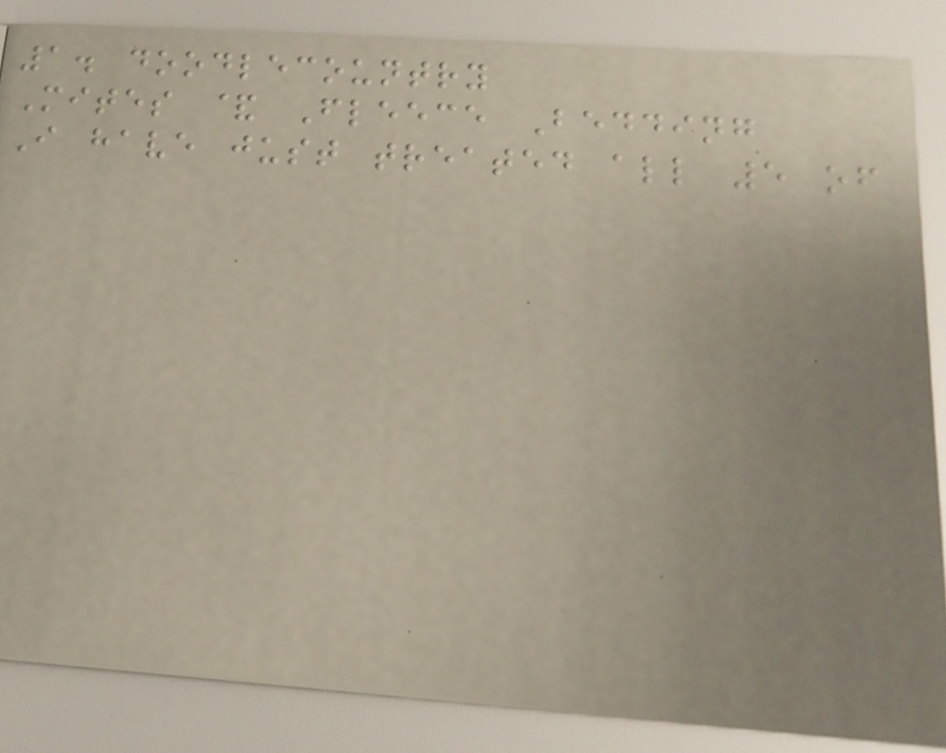1. doodlecountry
Mites & Fleece Bedding
I have just treated all 5 of
